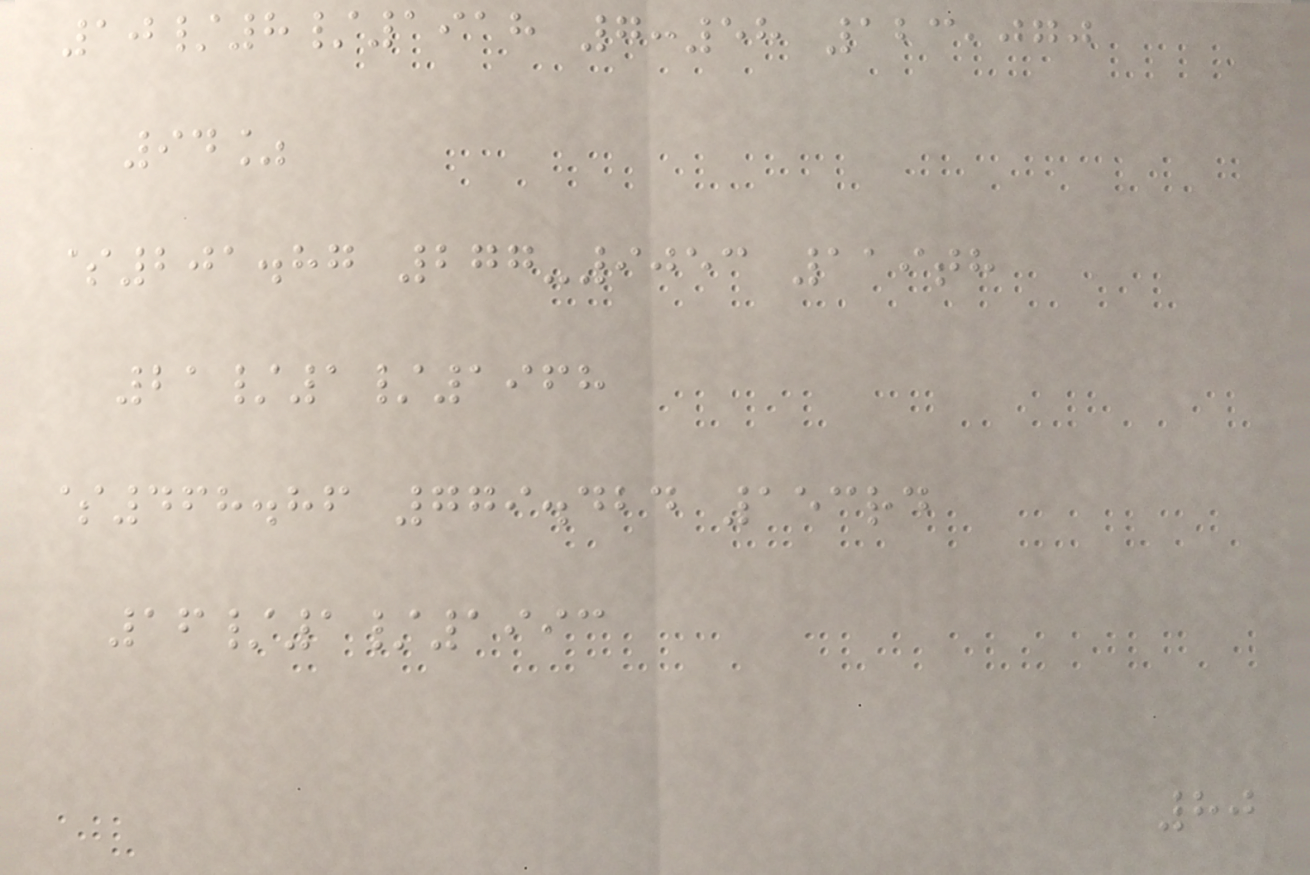10/8/1918 7:58 123,070
94%
$201.87 277-9053 119th
21/1/1968
$468.86 779.424 153rd
16/1/1993
80
